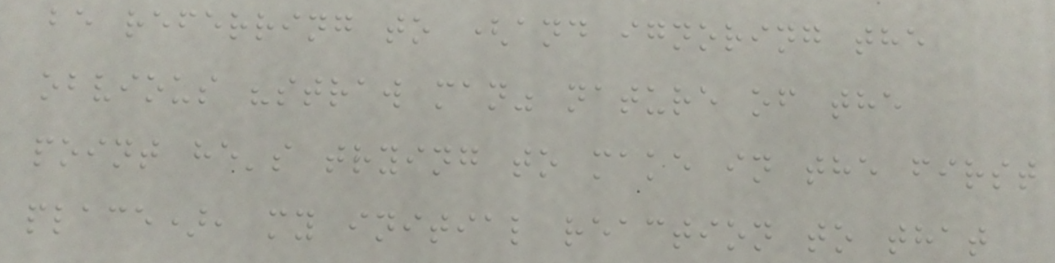be referring to (and ignoring the
obvious "straw man" nature of the
point he's trying to make in the first
place), my initial reaction to that
